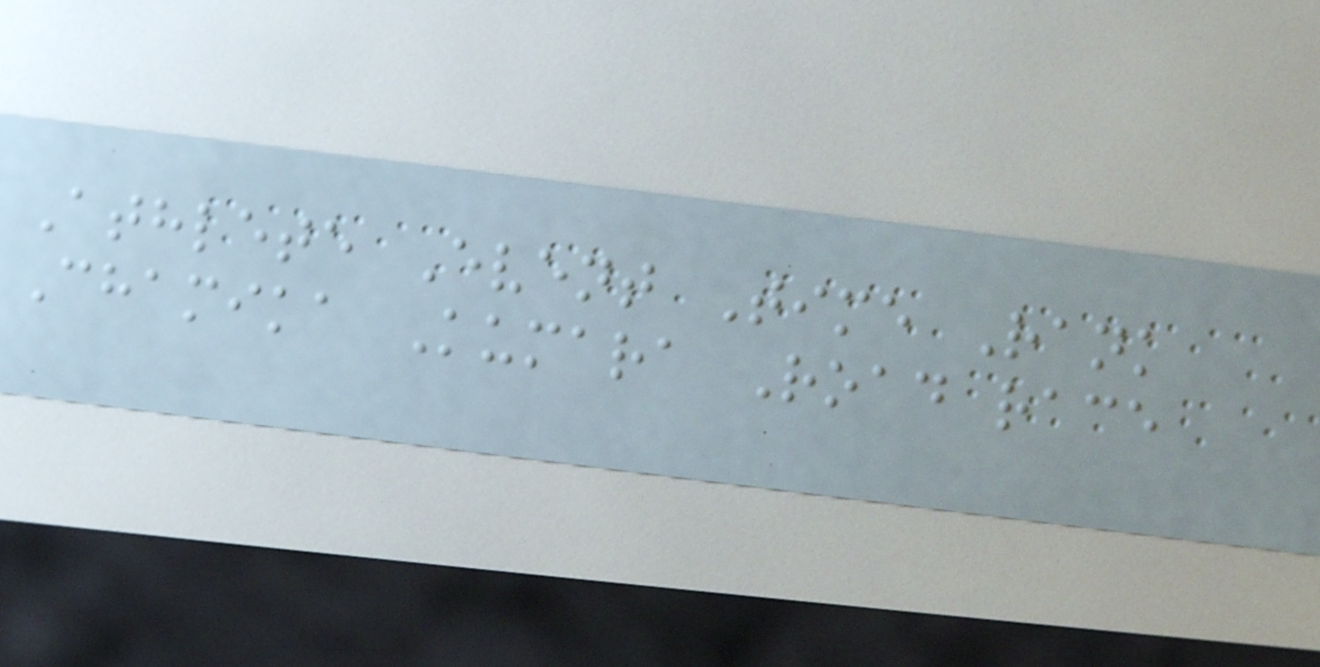Athlete Event Time Rank
Chamika Kumara Road race
